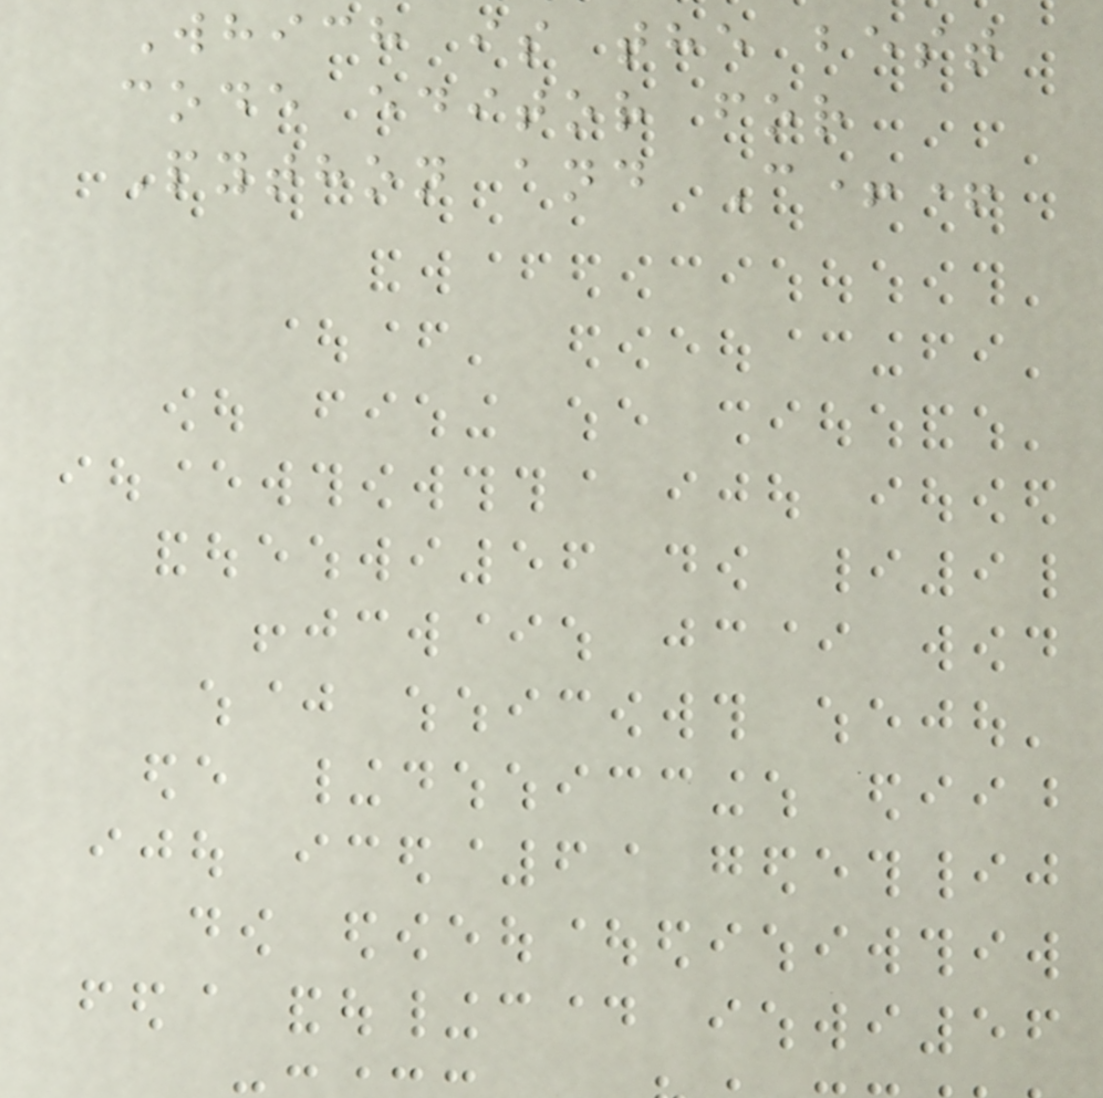Which is the best
code editor for
Python and C++
